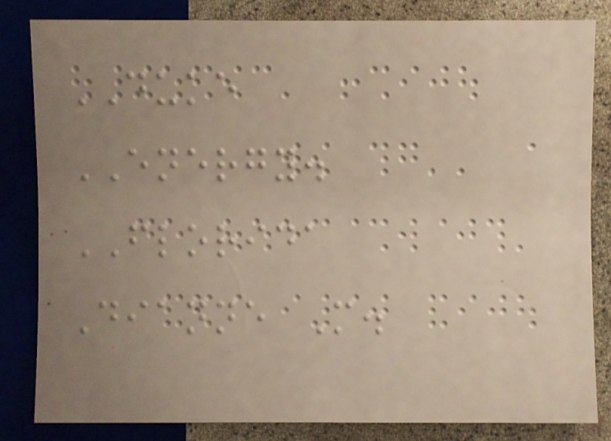DUKE
ENERGY.
FLORIDA
Dianne M.
